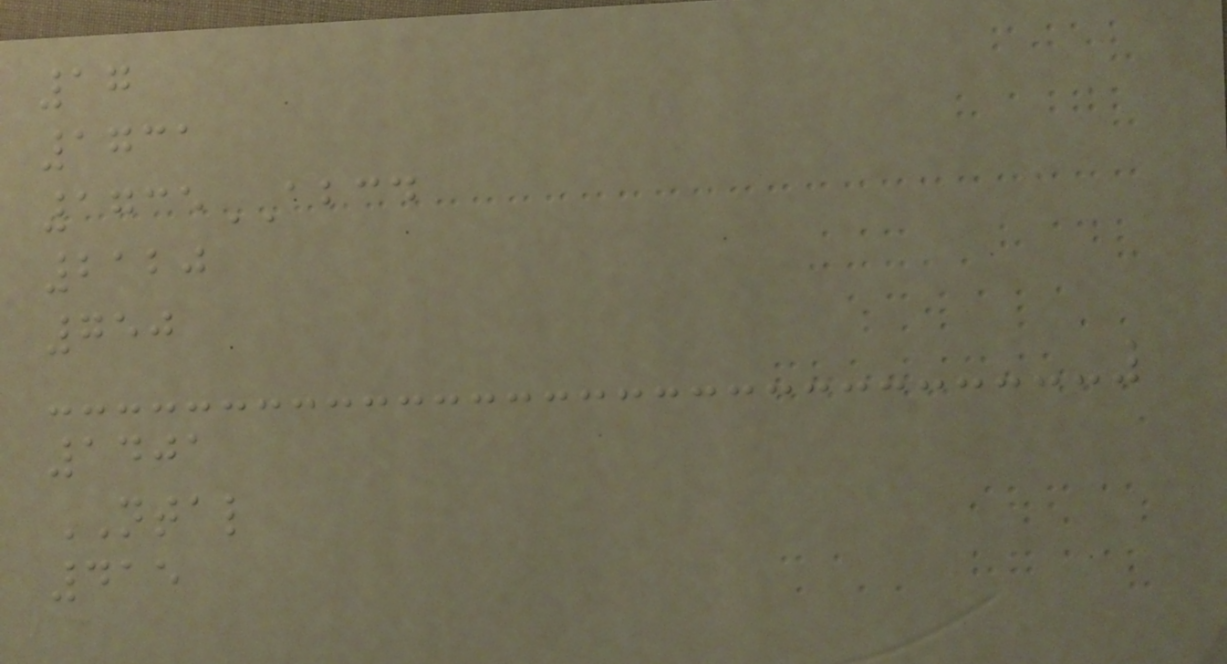17
1731
1735ABCD
2120
750
1401
NTAL
415
